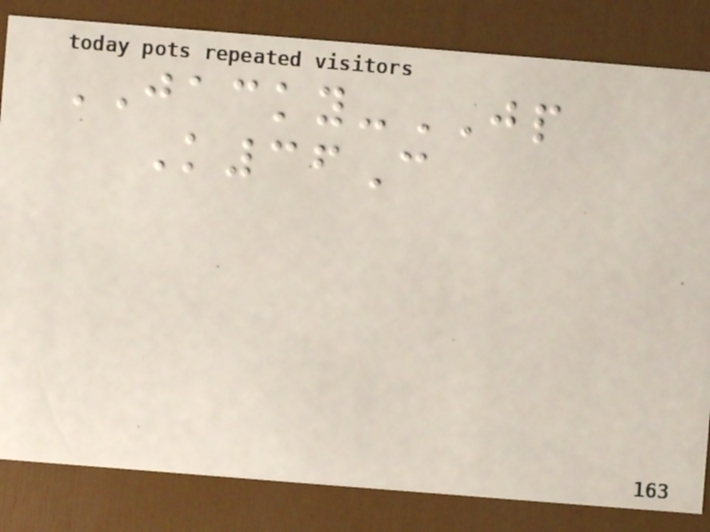JACKY-JP
K36C
